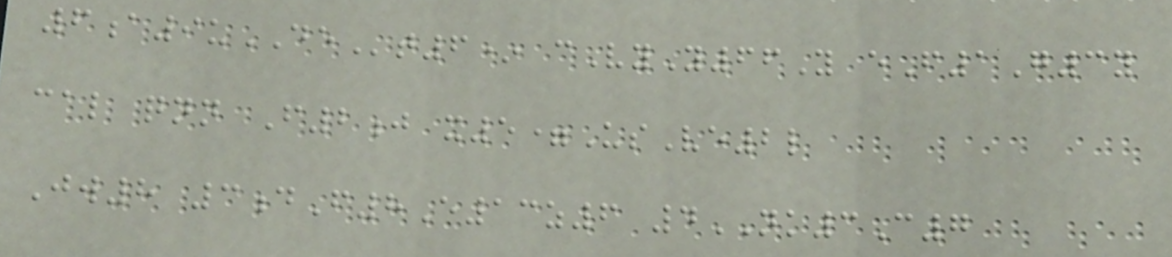6a9uDEt6* cVyY66Y eF1G3y
cal qnn F2j x5=UsVe2l
Jw8 3dF8E13z6 4NK3C7
